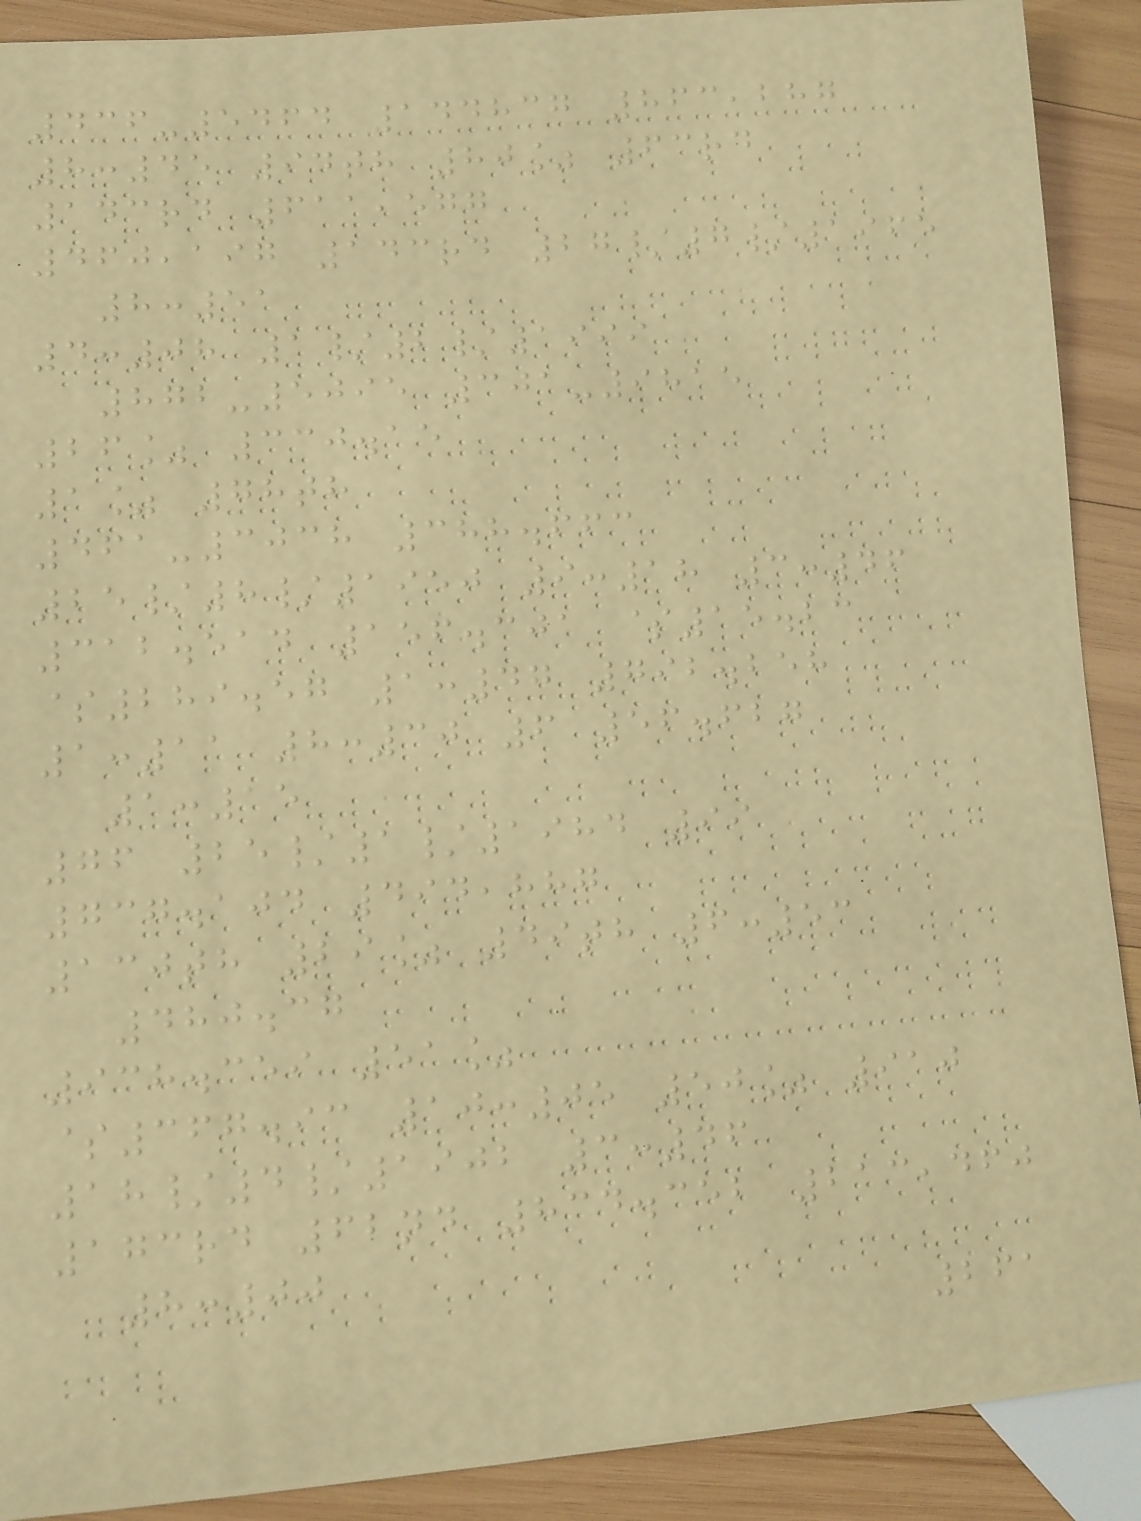436-5464 144837 863,287
8:45 94th 80% 63rd
143rd 611,577
460,197 143rd 27/7/1965
8:51
4:08 1/2/1999
872-5095 301-9815
26% 330.15
1% 78th
461-3038 388.663
25/8/1950 9:18 3:46
312.514 156.301 $15.23
$289.57 1:47 792.258
1:11 8:30 6 56.627
1:15
76 25/1/1984 99
737.104 494,887
130th 29% 49th 6:53
480.37
938.359 51%
$367.93 10:05 50% 910
18/4/1902 3:46
173rd 62nd 834.352 213,460
8:00
261
